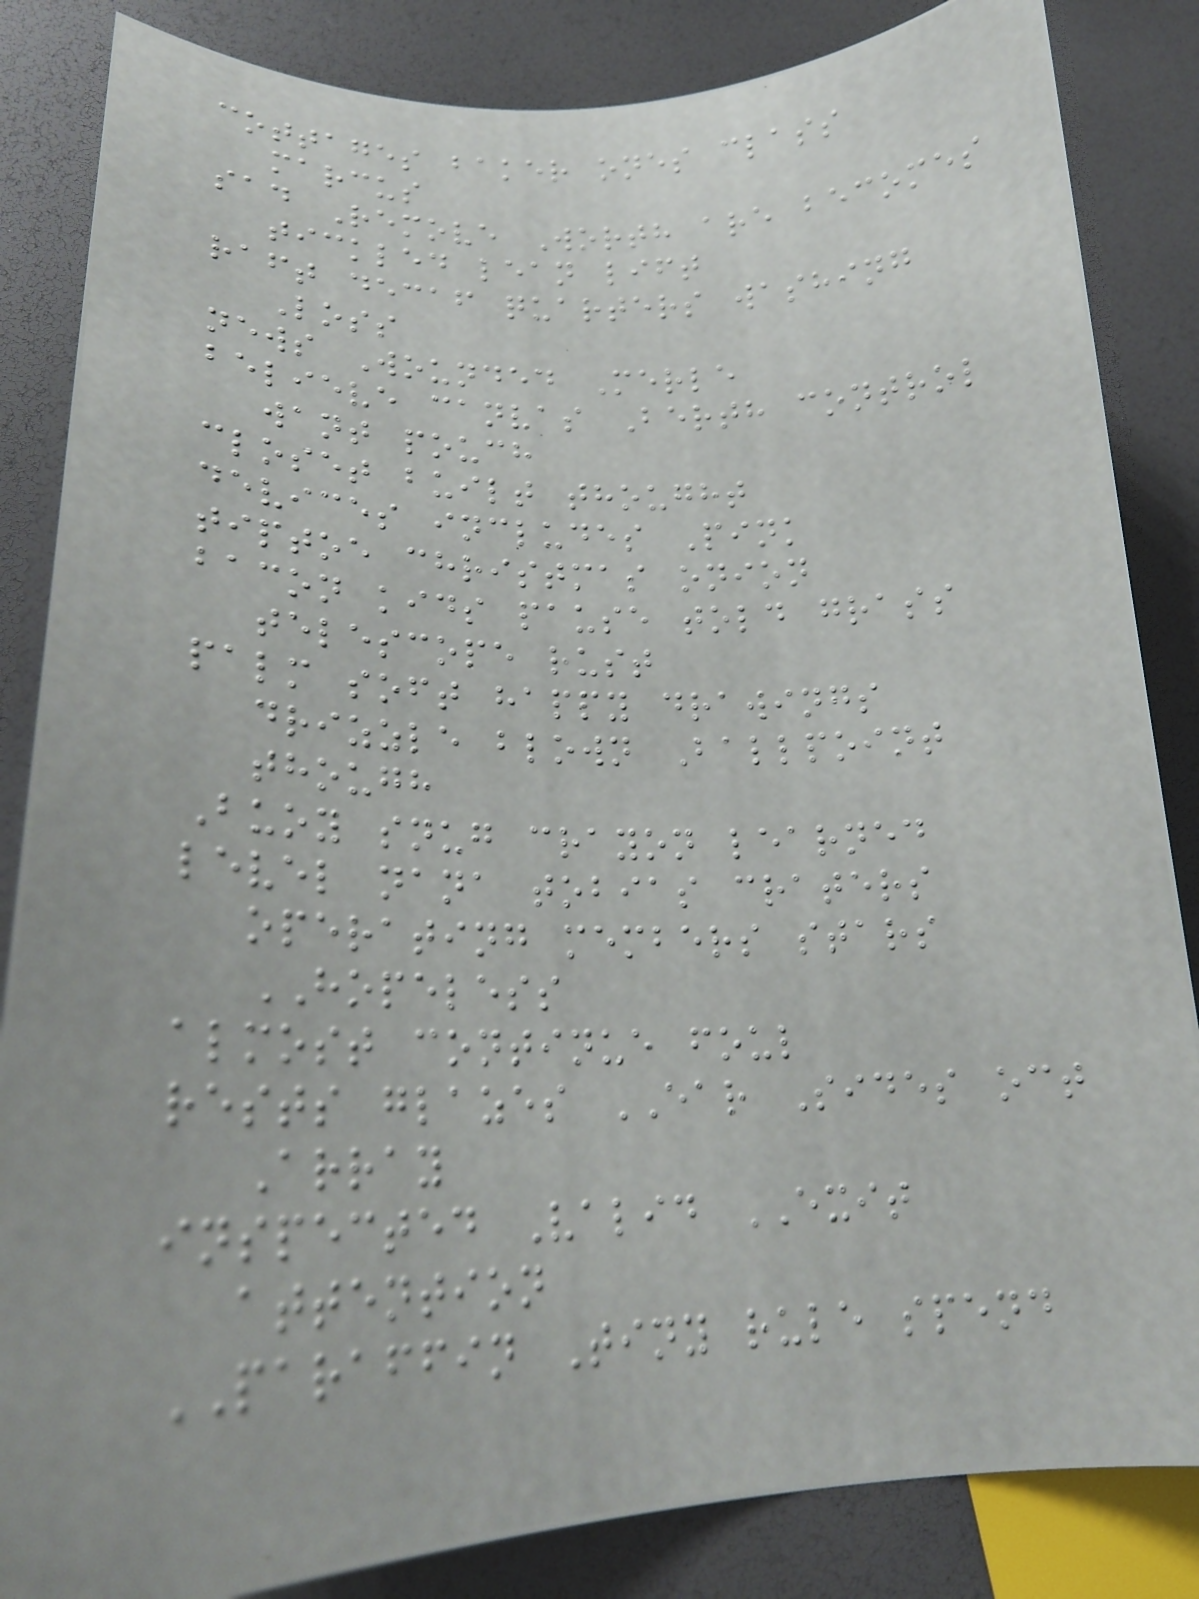cottages baker ones class
marcus
sad Remove Worth are becomes
tickled lean lift
raft decaf quarters washing
Loss
news Wounded Merle
believe canvas Berth control
want pouch
closet built thought
devices includes Pink
tiptoe christmas onion
bacon kids pause told grass
telescope rust
palm soft happy drawings
drizzle blown Ballpoint
though
Buoy snug crayon learned
level nana tobias craters
operating members stars
HOPELESS
almost continue foul
rests glazes EAR Sides oct
Array
inspected Valid EXIT
attention
PARAFFIN Tiny rule spend
